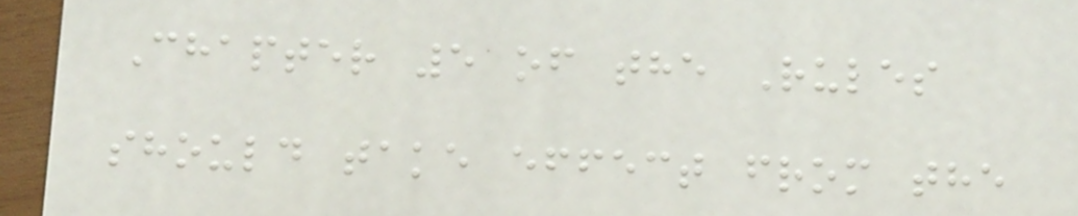Chapter 5 of the Rules
should take effect from the
